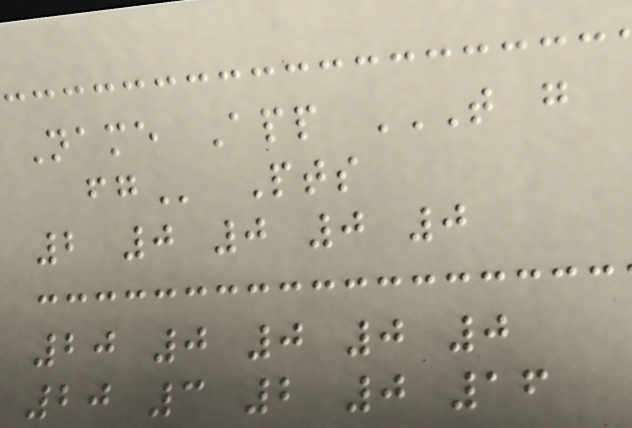Name App T G
FG Pts
2 0 0 0 0
20 0 0 0 0
20 3 2 0 16
